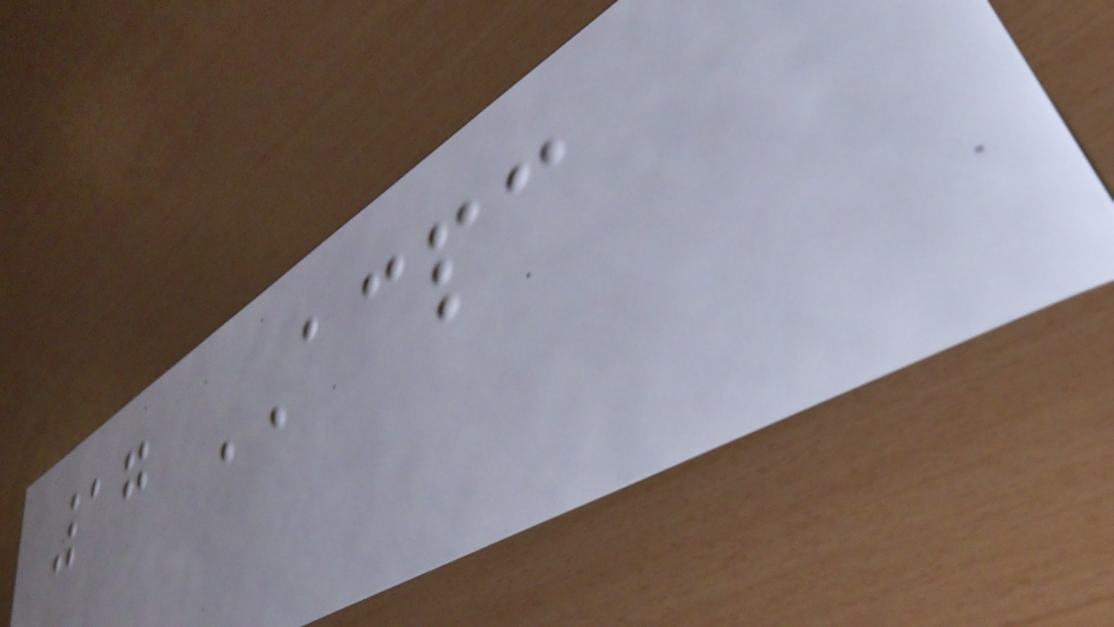17 ACPC
